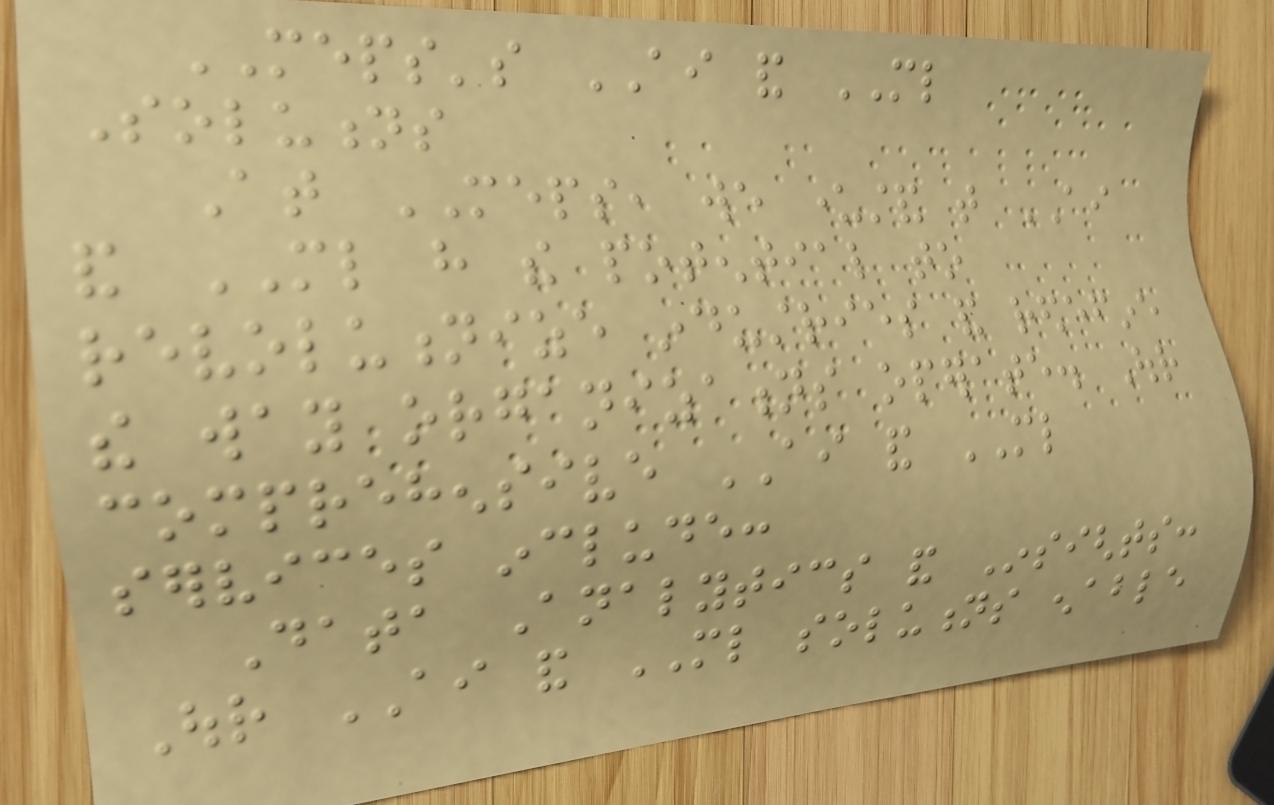MEPS's AI and ML
Solutions
At MEPS, we understand that AI
and ML have the potential to
revolutionize industries and redefine
the way organizations operate. Our
comprehensive AI and ML
services include:
Data Analytics and Insights:
Our AI and ML solutions enable
